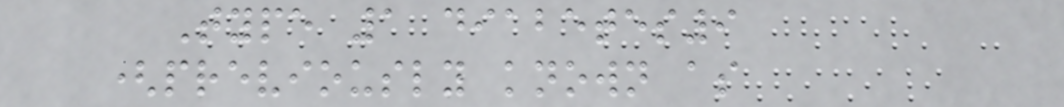Type 1 diabetes9
(previously known as
